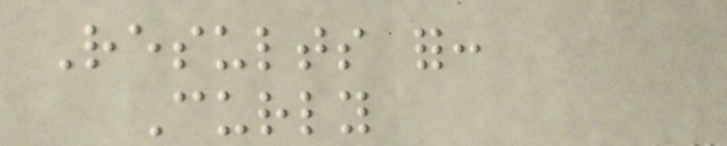Results for:
Curly
